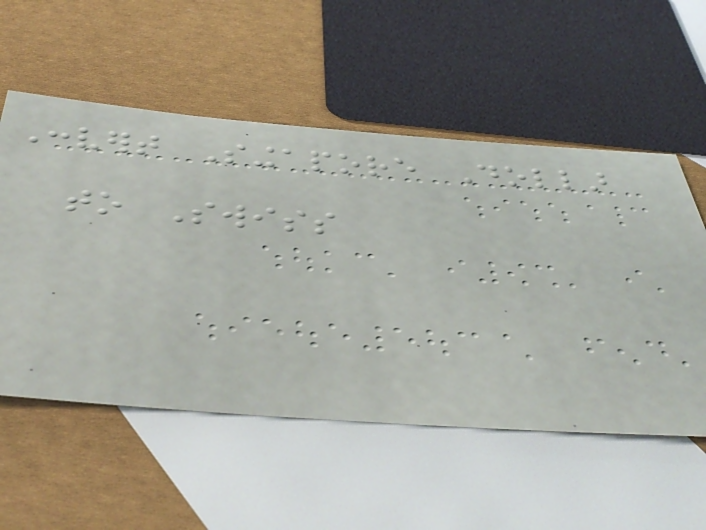Convert Singapore Dollar
to Swiss
